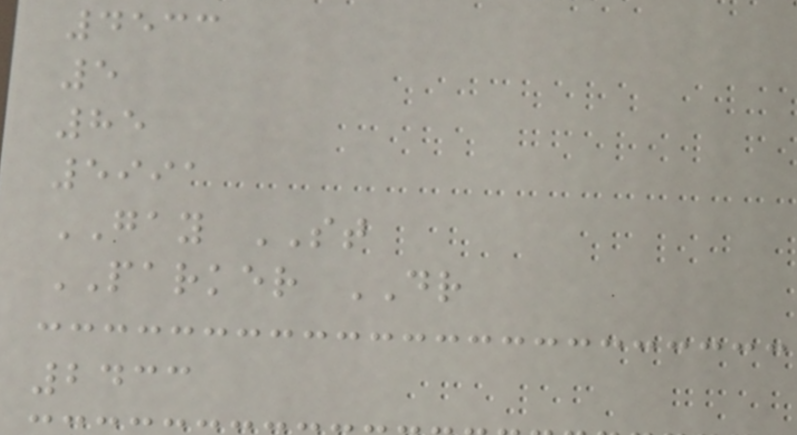4533
5
85
5991
GAY ST
PARKER DR
2433
